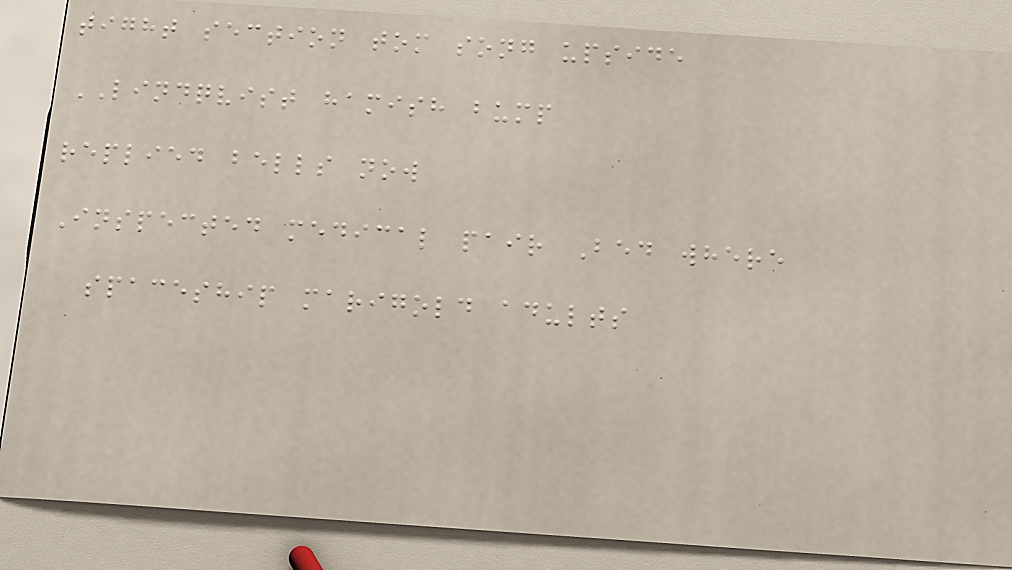tight section tom song upside
LINDQVIST hamish bump
replied bells now
Inspected medical pair Bed where
spaceship marigold adults
